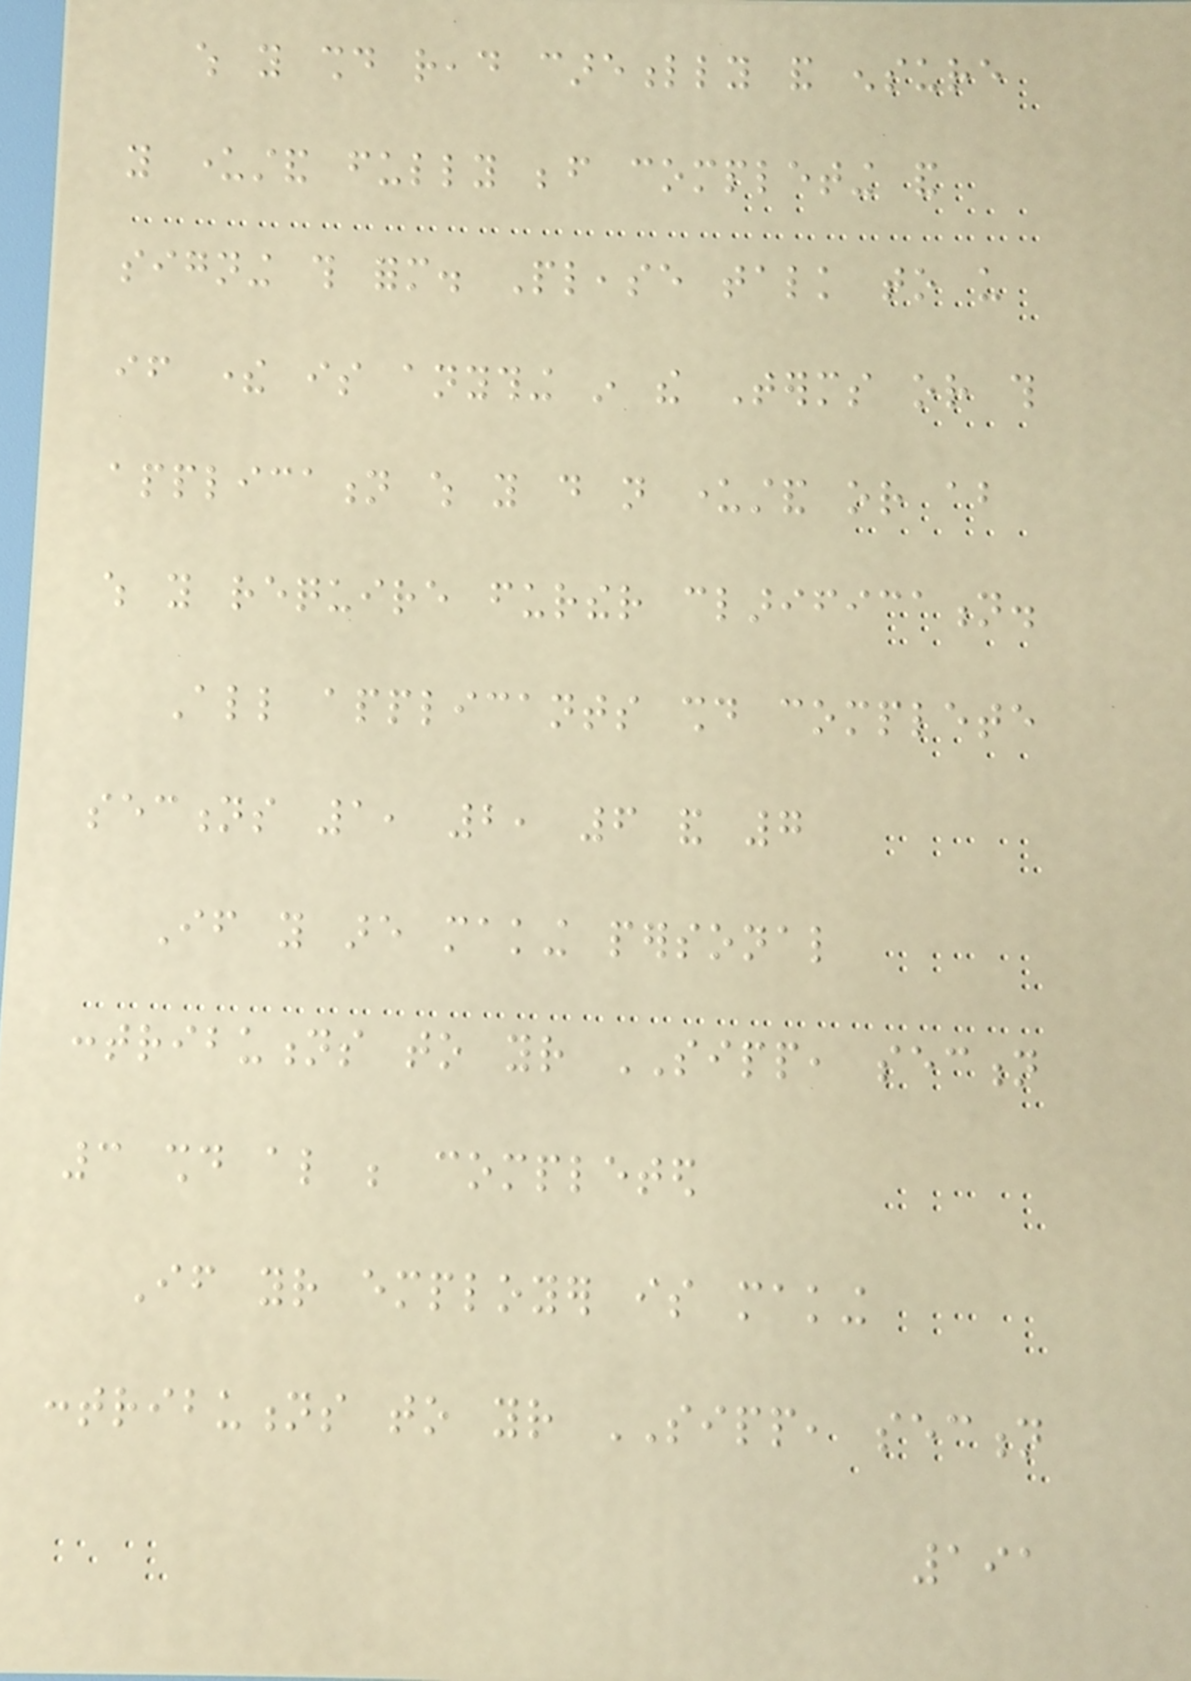which you should read carefully and ensure
you understand fully before completing and
signing this form. Please talk to us
if there is anything in the Terms or this
application which you do not understand or about
which you require further clarification.
All applicants should complete
sections 1, 2, 6 and 7
If you are making personal
contributions to your SIPP, section
3 should also be completed
If your employer is making
contributions to your SIPP, section
191
